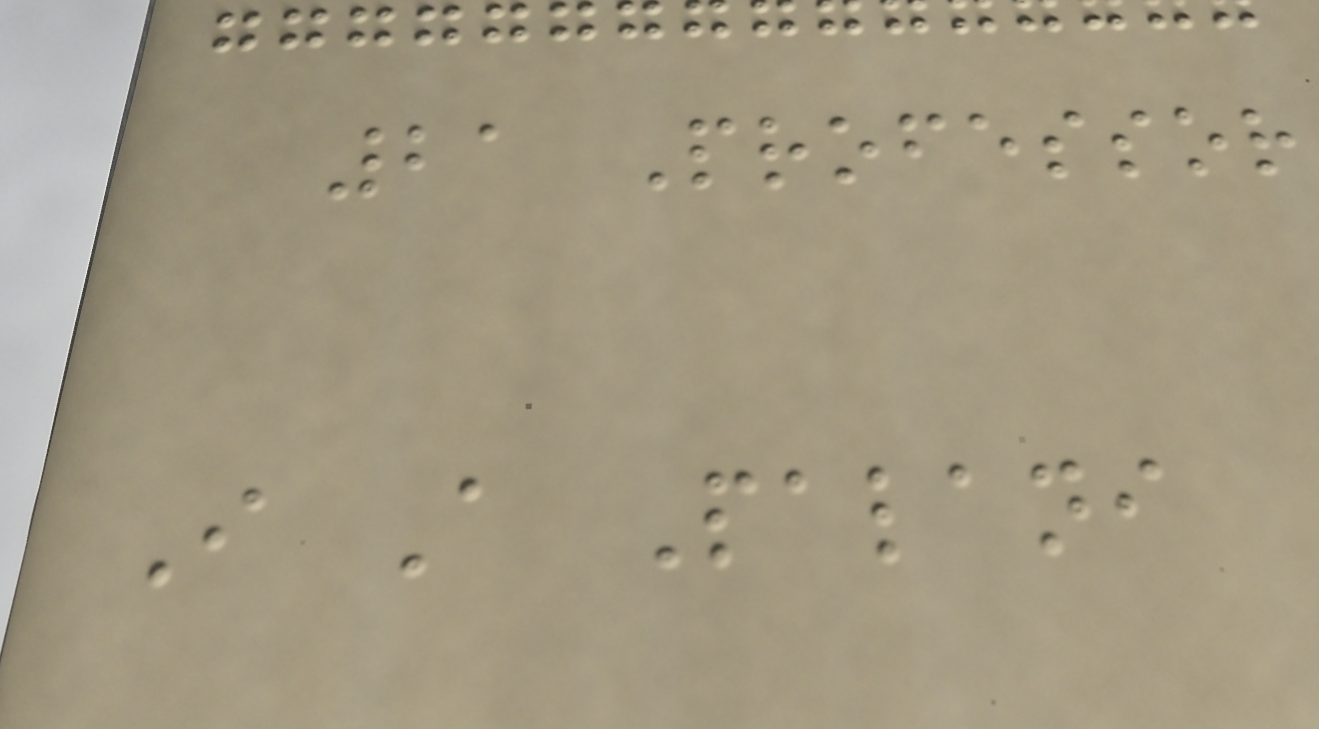21 Professor
I A Palani
